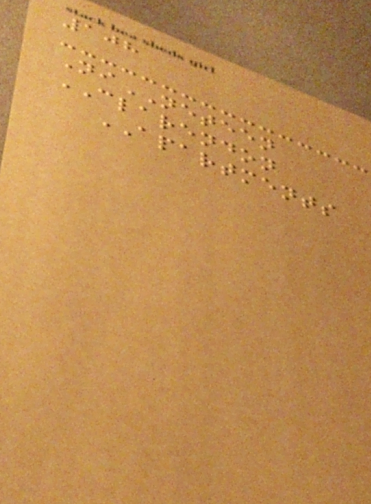108
NiNETEEN
CLARENDON
APARTMENTS
